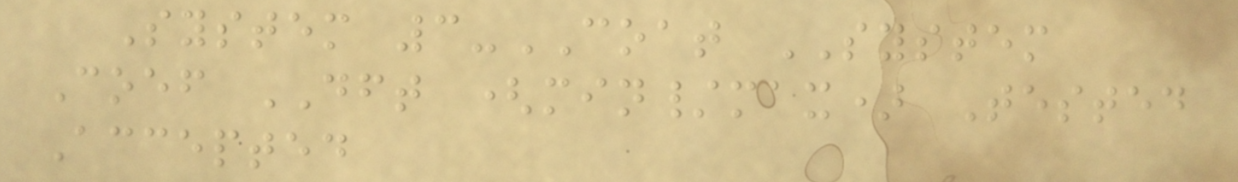System 3-COAT SYSTEM
Coef DFT (min/max) Tested
Accepted
